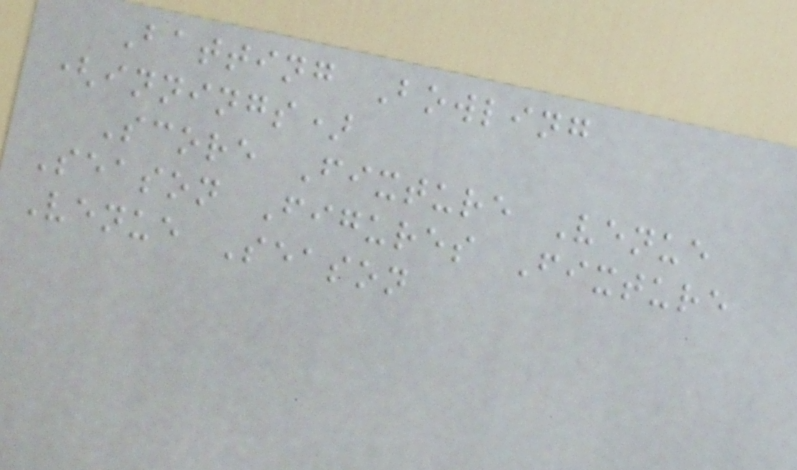Batting Bowling
(innings)
Score Fixture Venue
Season Figures Fixture
Venue Season
